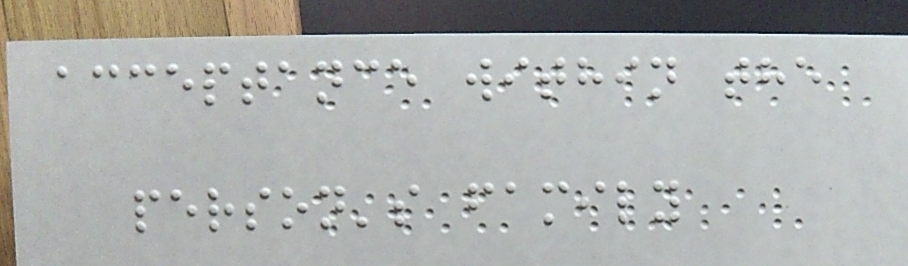acceptance within the
person's family
